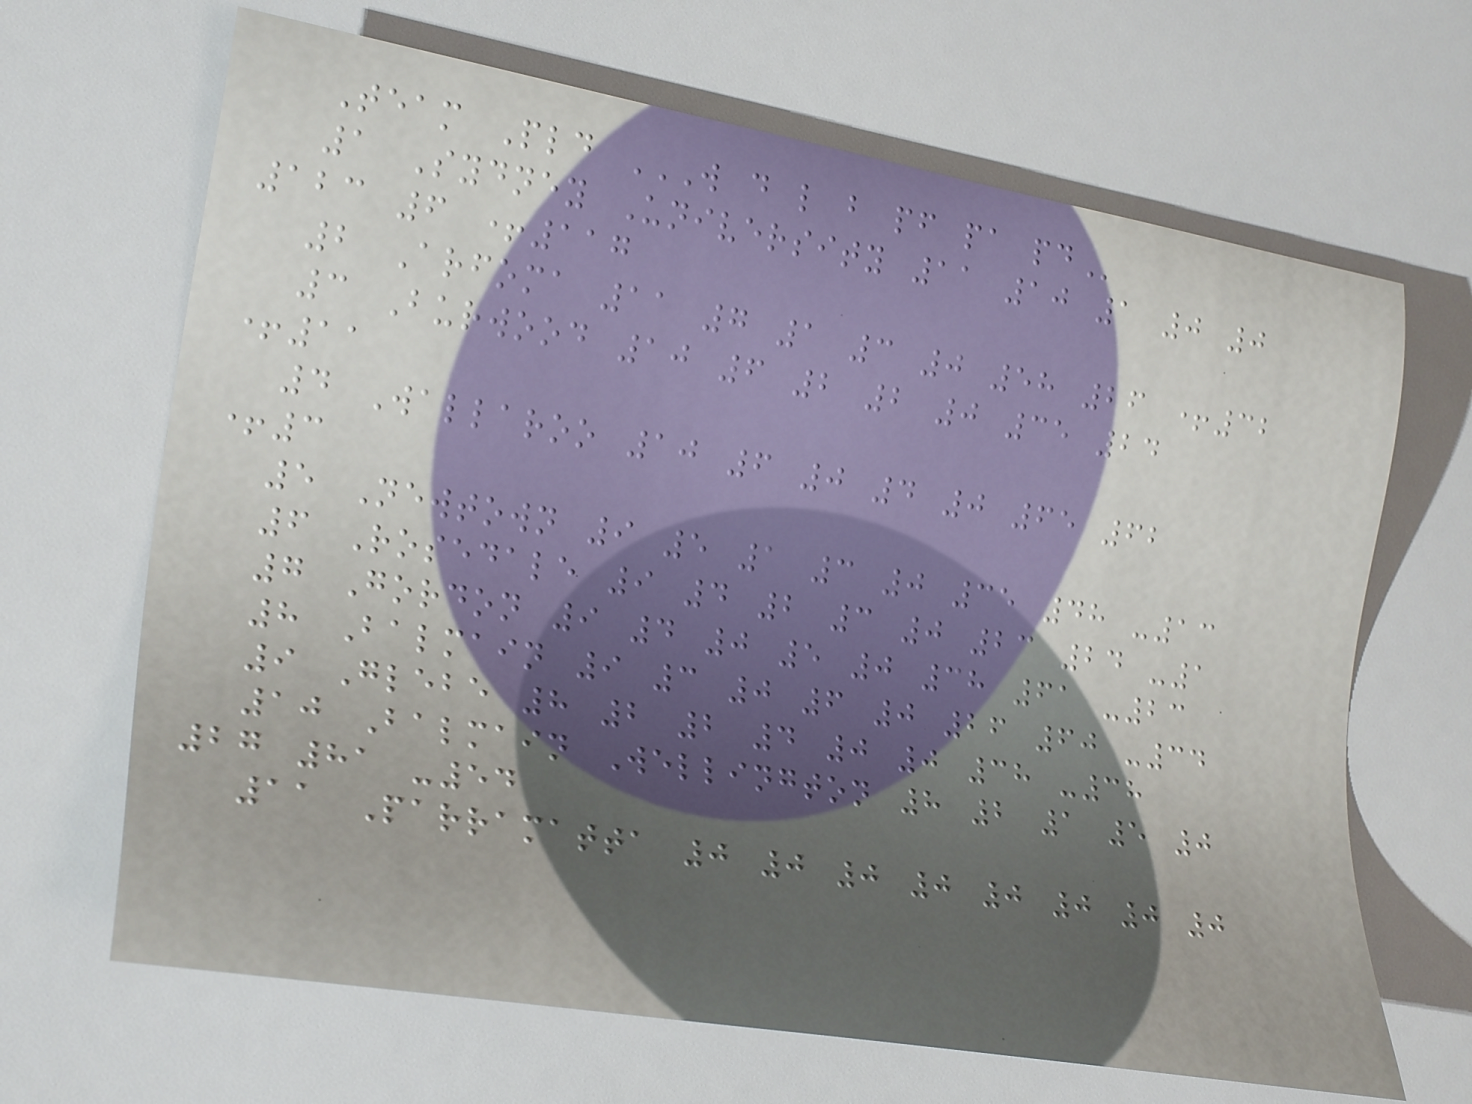Team Pld W D L B PF PA PD
1 Sydney University 11 10 1 0 0
123 6 +117
2 Arfoma 11 7 1 3 0 58 26 +32
3 Burwood 10 6 2 2 0 35 24
+11
4 Wallaroo 10 6 0 4 0 65 62
+3
5 Newtown 9 5 1 3 0 35 48 -13
6 Rosedale 9 4 2 3 0 23 24 -1
7 Gordon 9 4 0 5 0 38 61 -23
8 Balmain 9 3 0 6 0 26 60 -34
9 Glebe 8 2 2 4 0 0 38 -38
10 Balmain Wellington 8 2 1 5 0
27 81 -54
11 Parramatta 0 0 0 0 0 0 0 0
